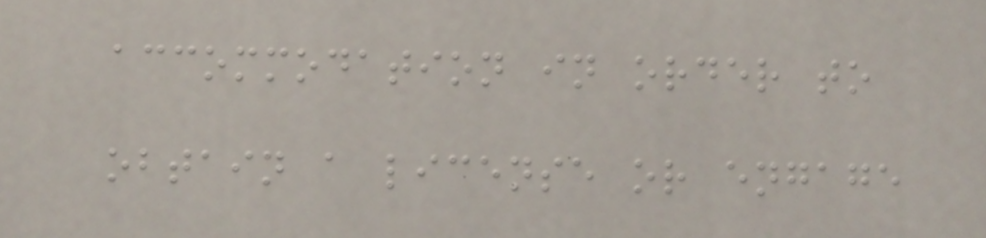accommodation in order to
obtain a license or engage
